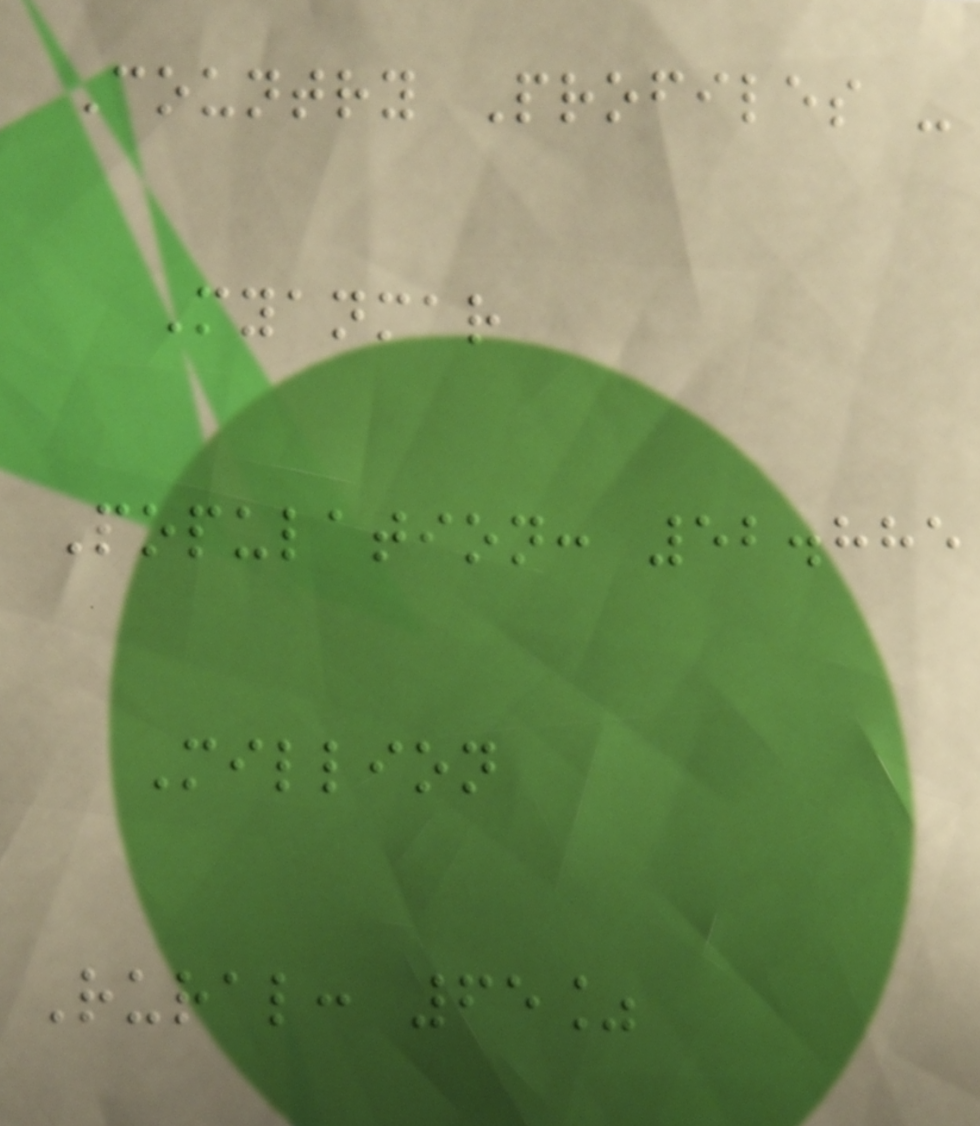Country Profiles -
Myanmar
Population: 52.885
Million
Rural: 65%
